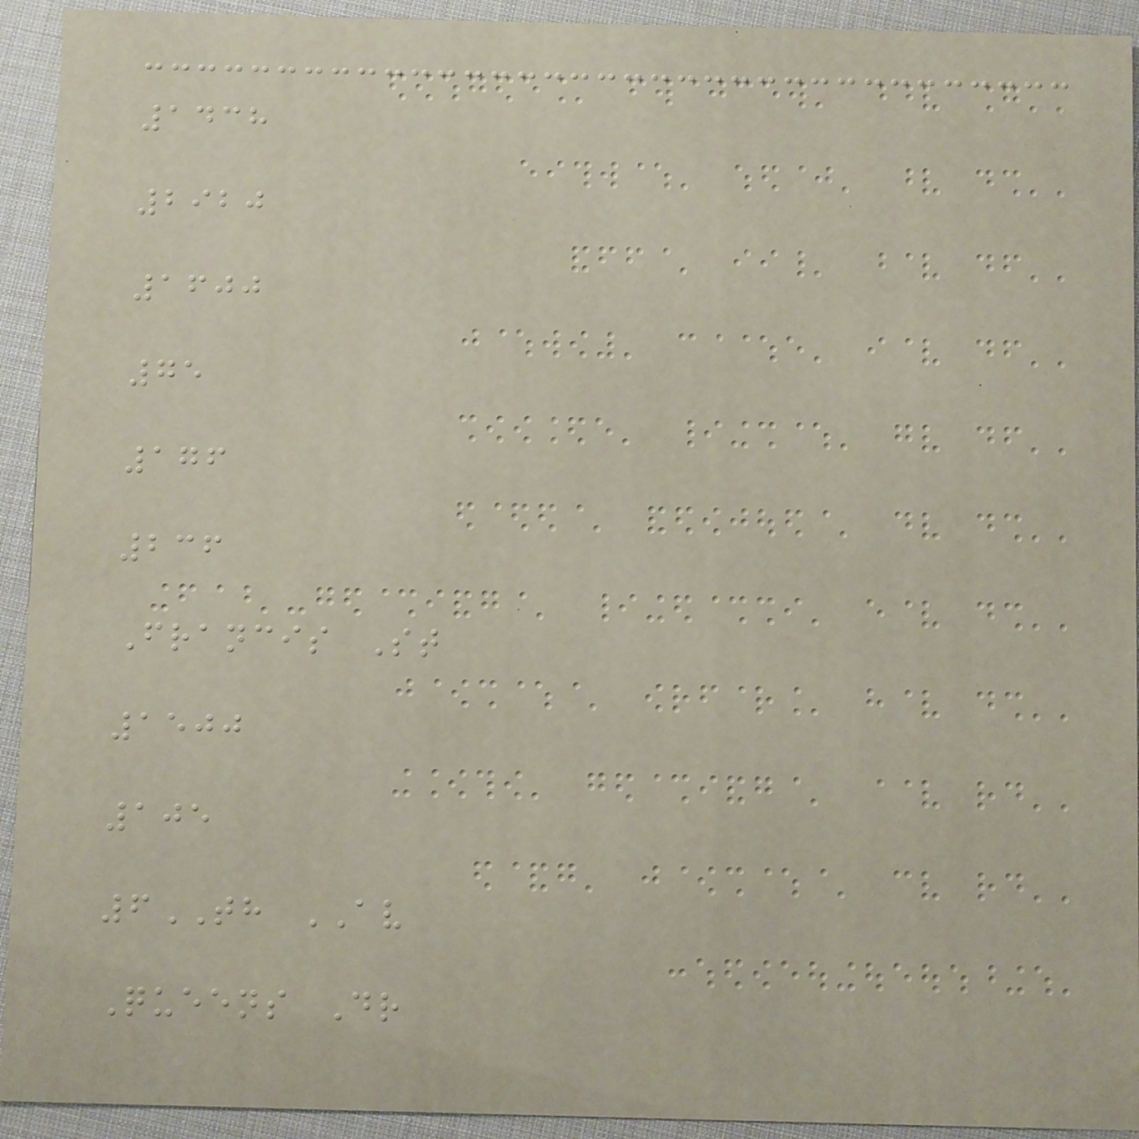1438
2920
1600
75
176
236
Francis St
1500
105
6TH AV
Queens Dr
